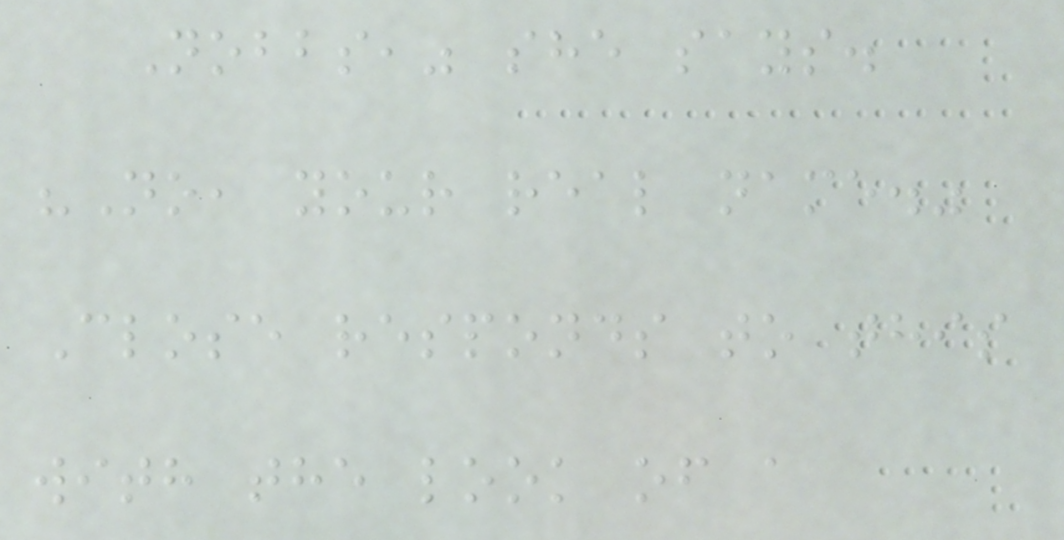Nobbs," she says.
"No, your real name."
Close responds to this
with the look of a
